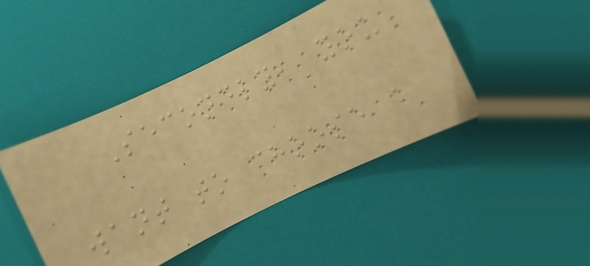Secondly, you
want to choose a
